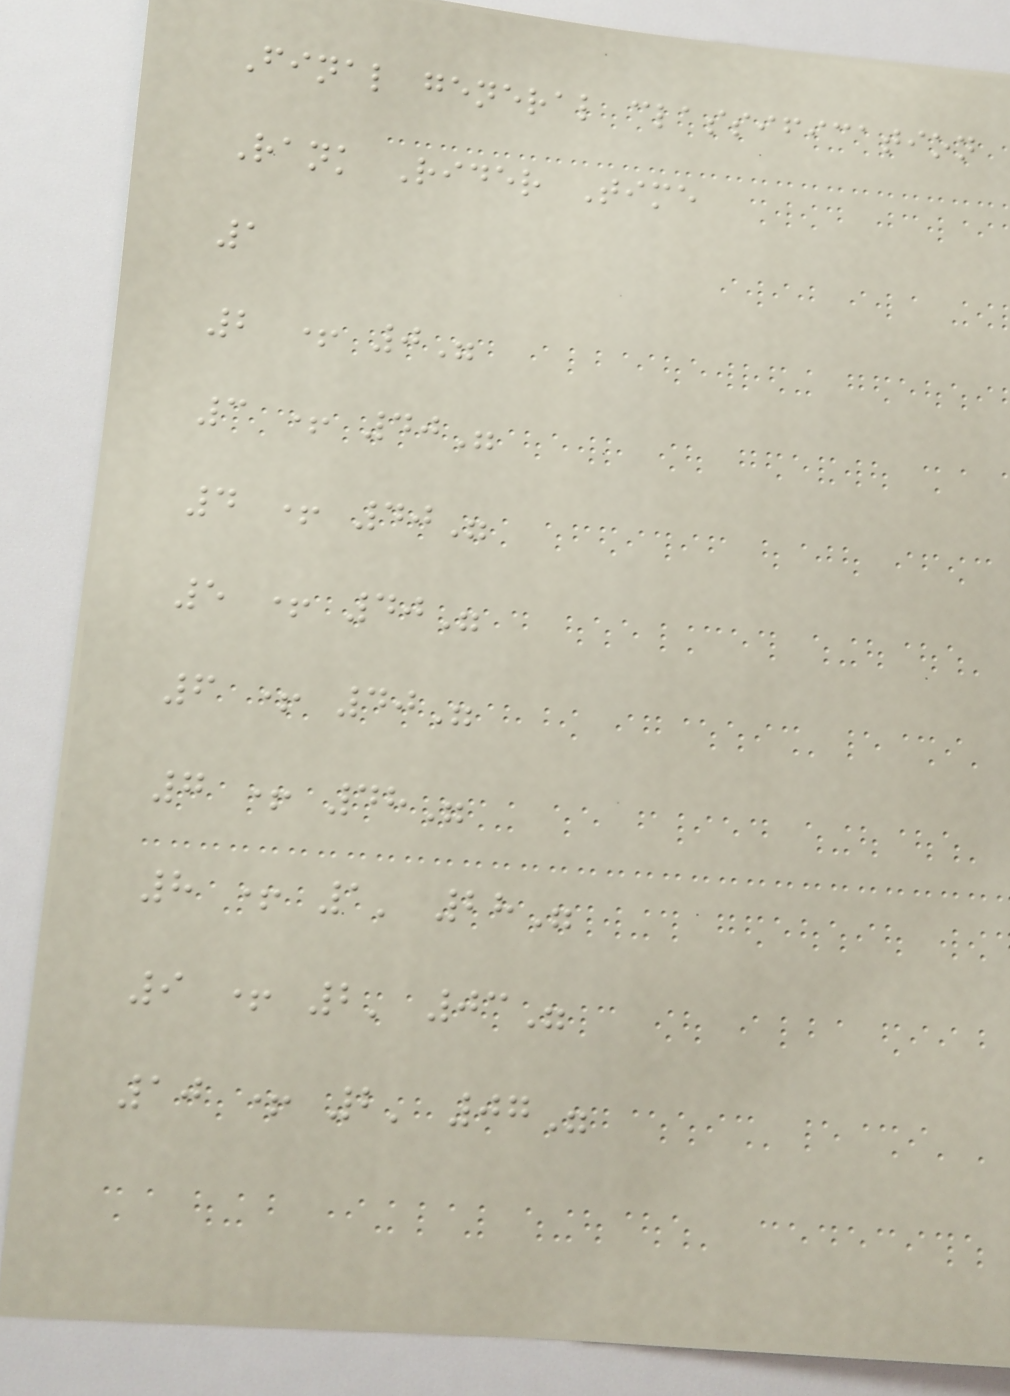Final general classification
Rank Rider Time
1
2 + 0"
3 + 40"
4 + 40"
5 + 40"
6 + 40"
7 + 48"
8 + 1' 28"
9 + 2' 03"
10 + 2' 07"
